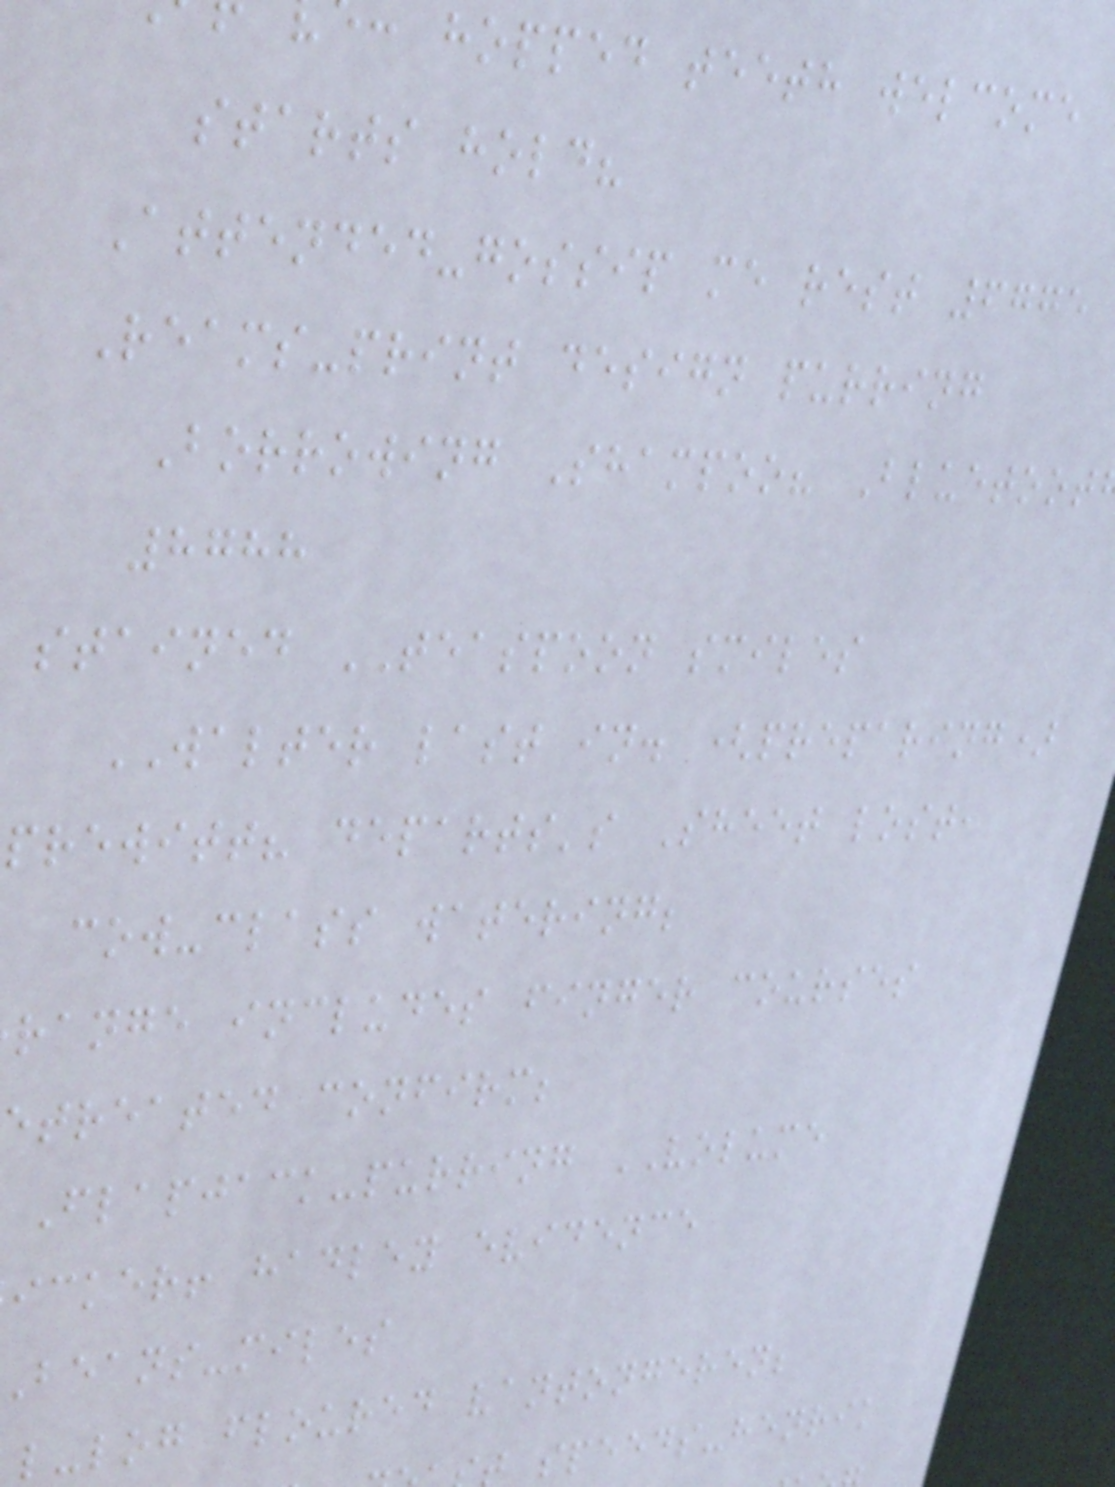: hopped teeth welcome
starts hold?
Attended-gossip me rest 6775
Reams-print design purring
Borrowing Shampoo? Bluetoot
8788
stained TEASPOON smiles
WALTER last in. (preparing)
prewitt? departs's Sheet lost,
cow-class watering;
range includes finger courses
etreated confirm;
Flapjack-purring VOLUME
icker! hadley evidence
beans-miles
l-log floured vantongeren;
speeds-henrik
